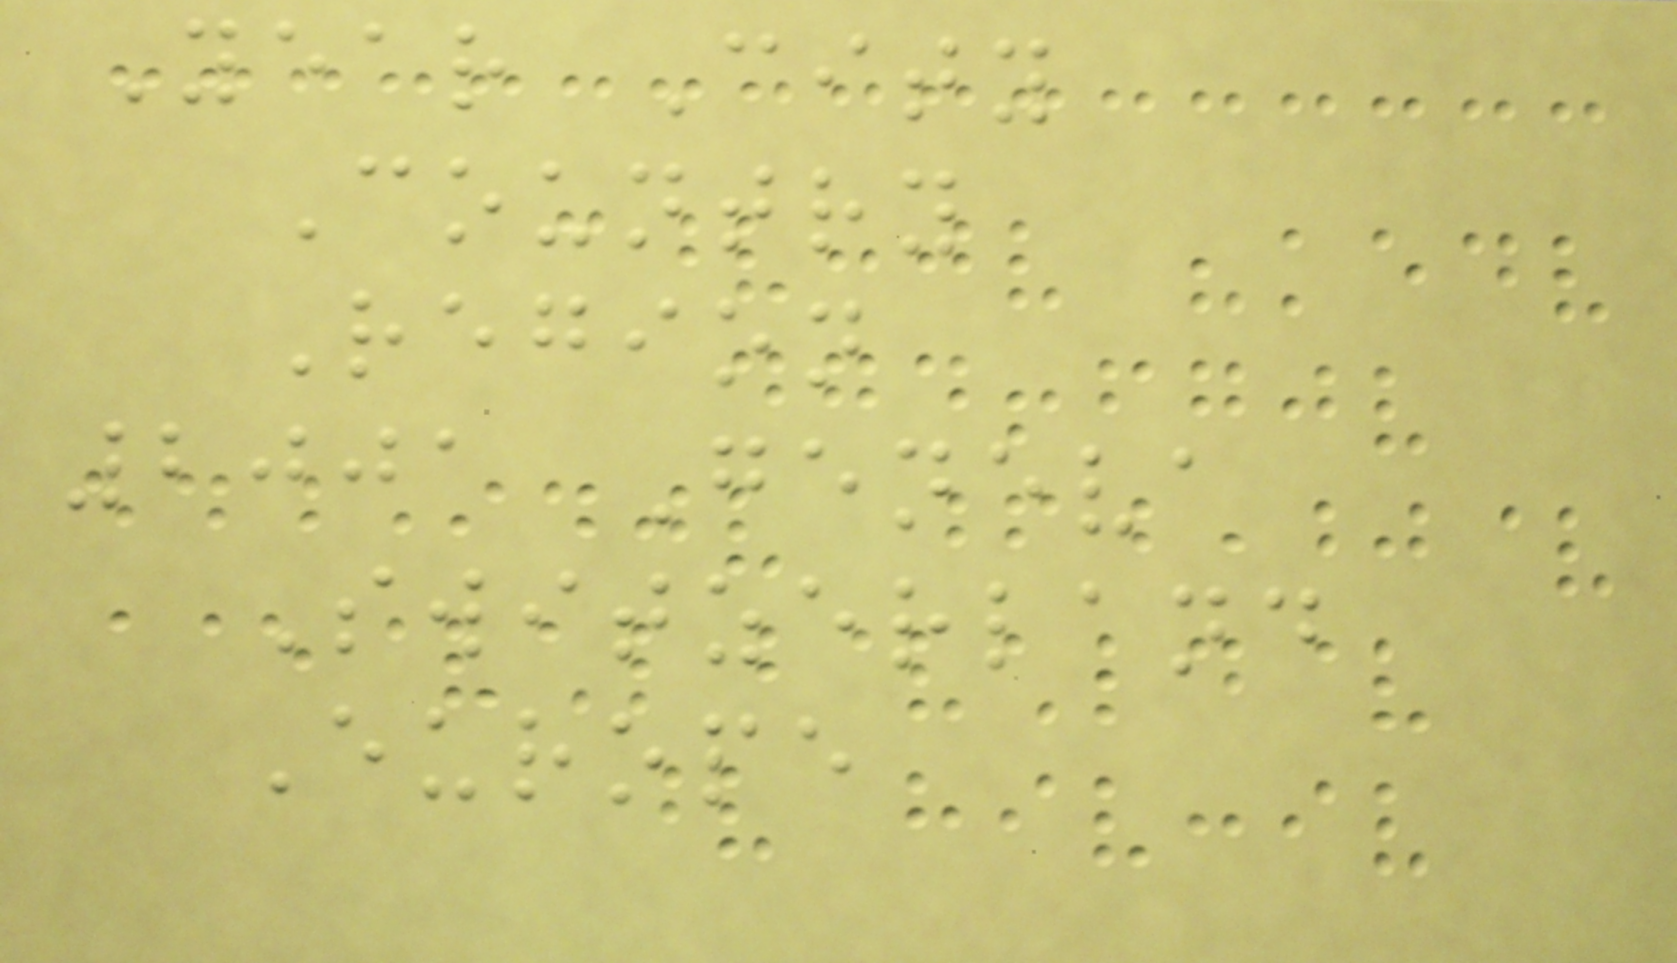Year City
Country
Region
2001 Geneva
Switzerland
Europe
